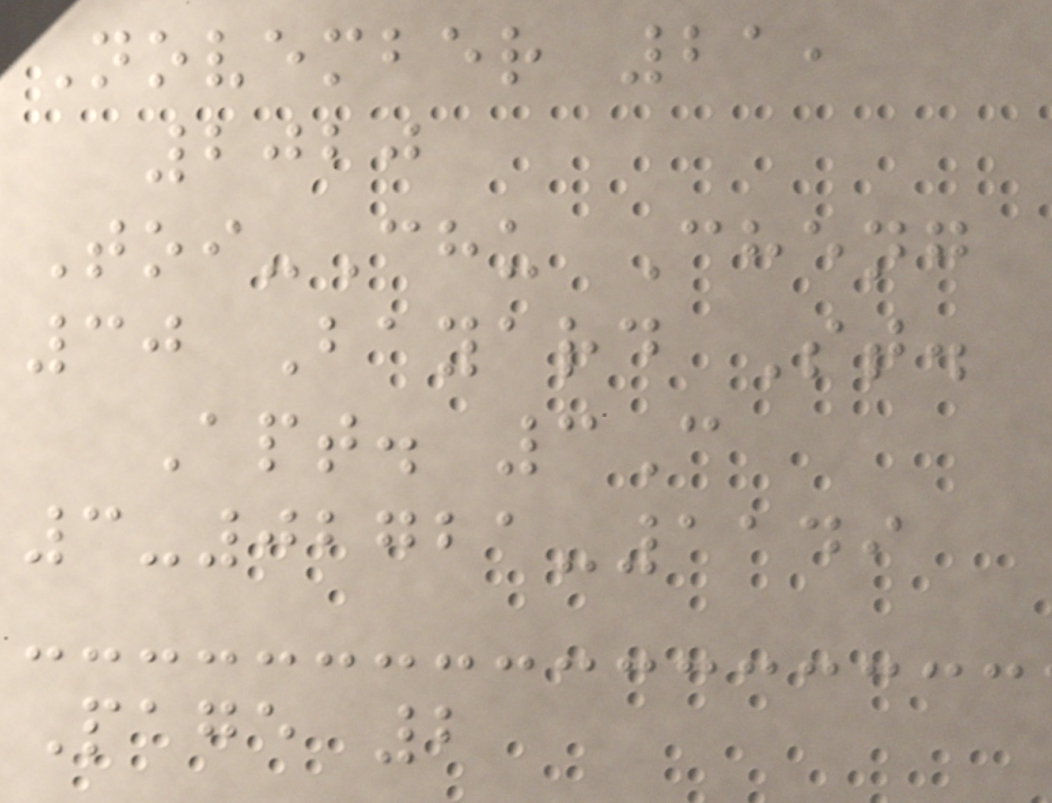November 21,
2020
Toi-Chu Cheng
30 Bayard St.
Apt. 3C
3-02721-1149
Page 2
